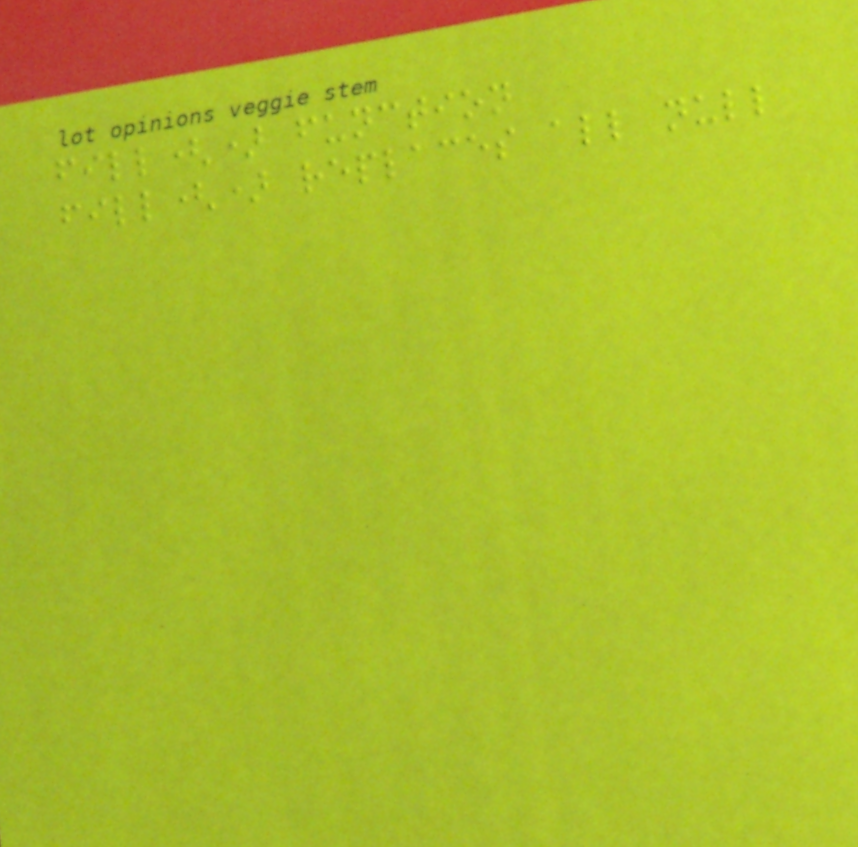fill() function
fill() replaces all null
